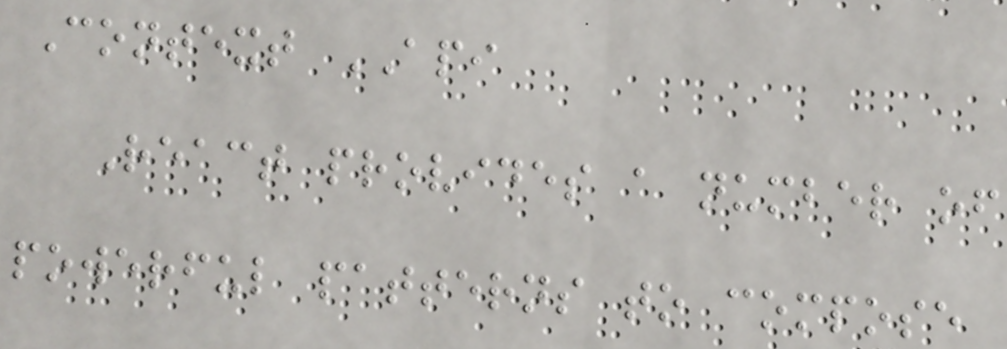Context API
React provides a number of
powerful patterns to compose
